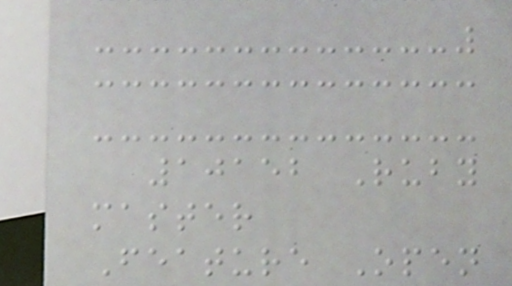10152 Ruby
master
Feature Open
